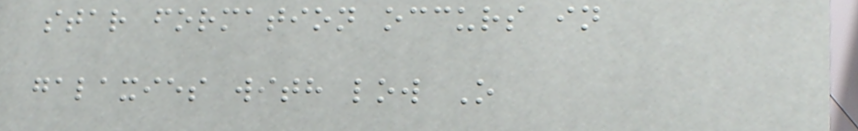star formation occurs in
galaxies with low O
